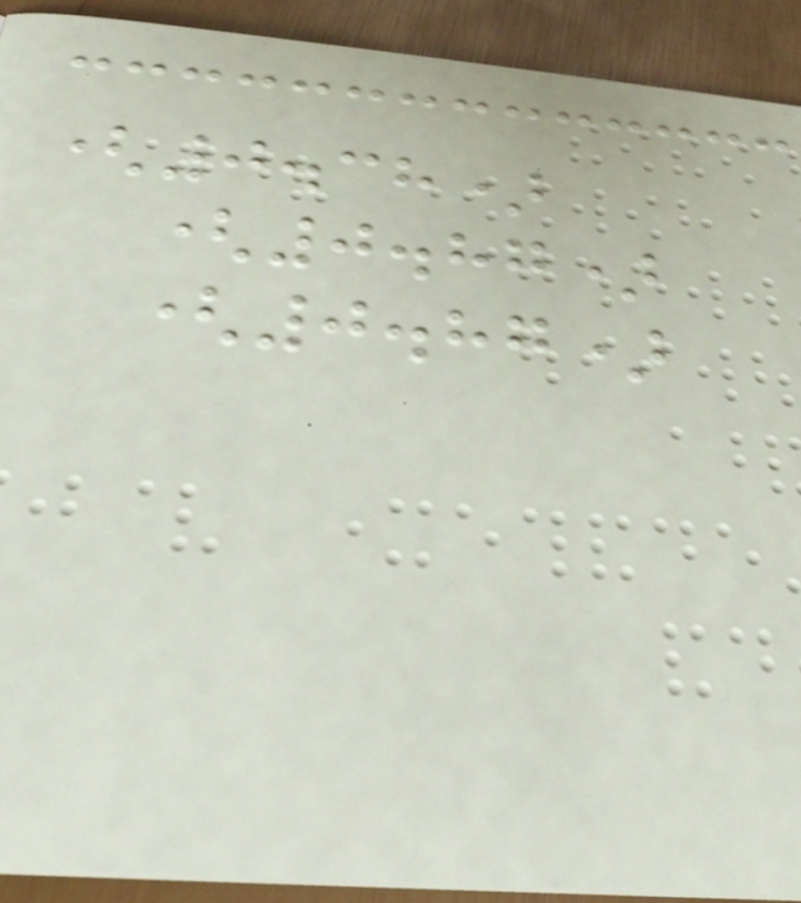(0.38)
(0.87)
(0.87)
